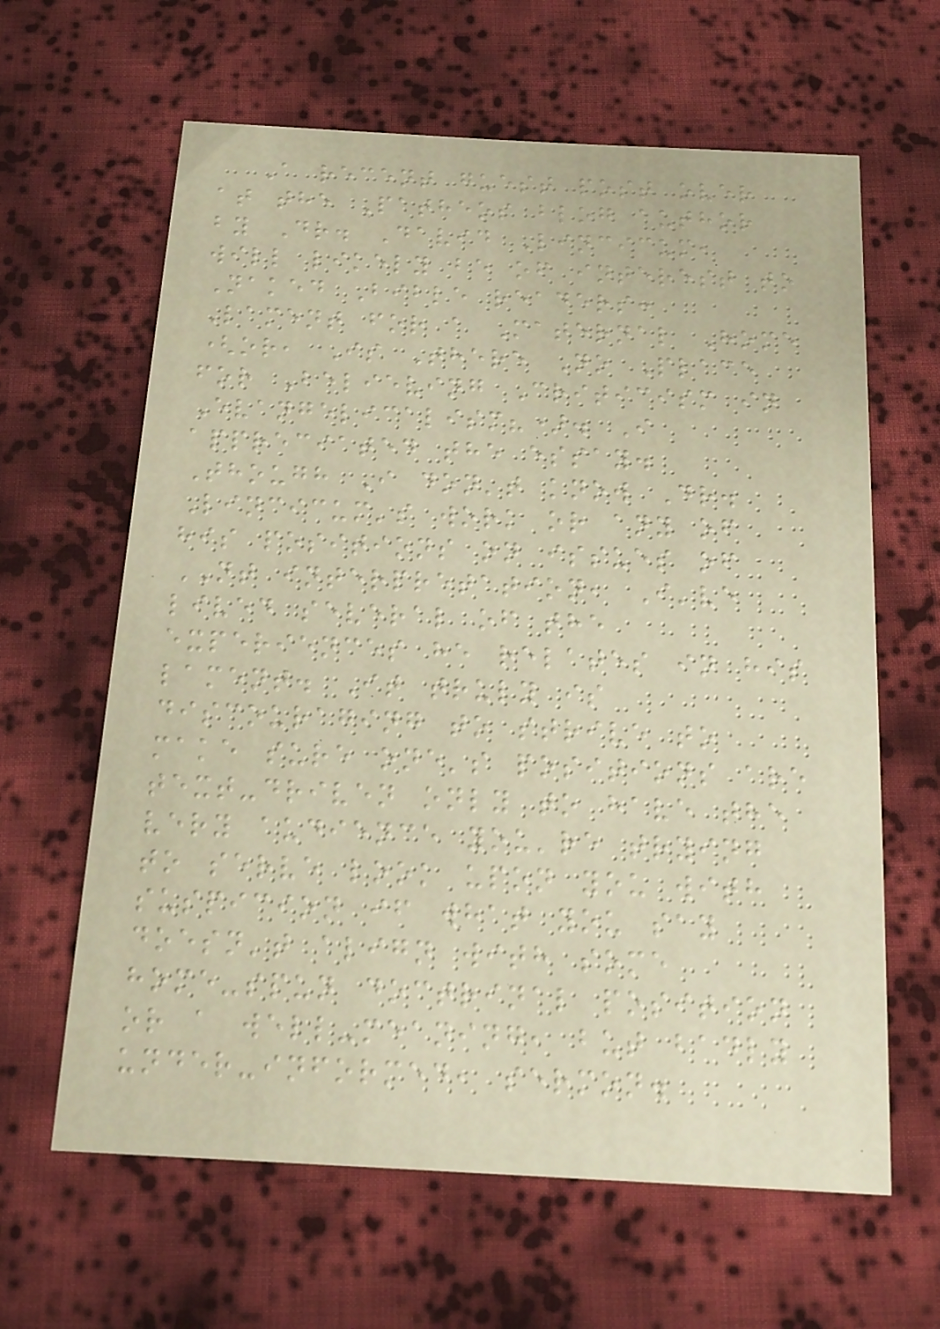A recent guest post over
at the Patheos blog author
by Dr. David Lincicum,
will likely be of interest to
Naked Bible readers:
Lament for a Maternal Home
(or, Is There No Place
for Believing Criticism in
Evangelicalism?). I
appreciated the essay.
Though I don't know Dr.
Lincicum's work or any of
his positions on issues of
NT interpretation, I've
lived several of the
experiences he relates in his
lament. It truly is
discouraging to strive to
make sure one's positions are
text-driven only to have the
very audience you're trying
to serve look upon you with
suspicion if what you say
doesn't align with some
home-spun doctrinal position
or a well-meaning, but badly
under-informed, sermon.
